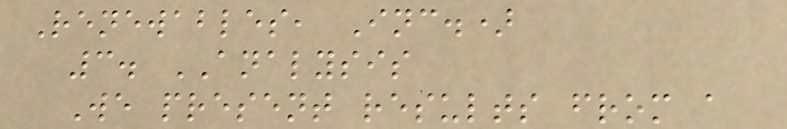Renewables, Inc.)
3. ANALYSIS
We present results from a
